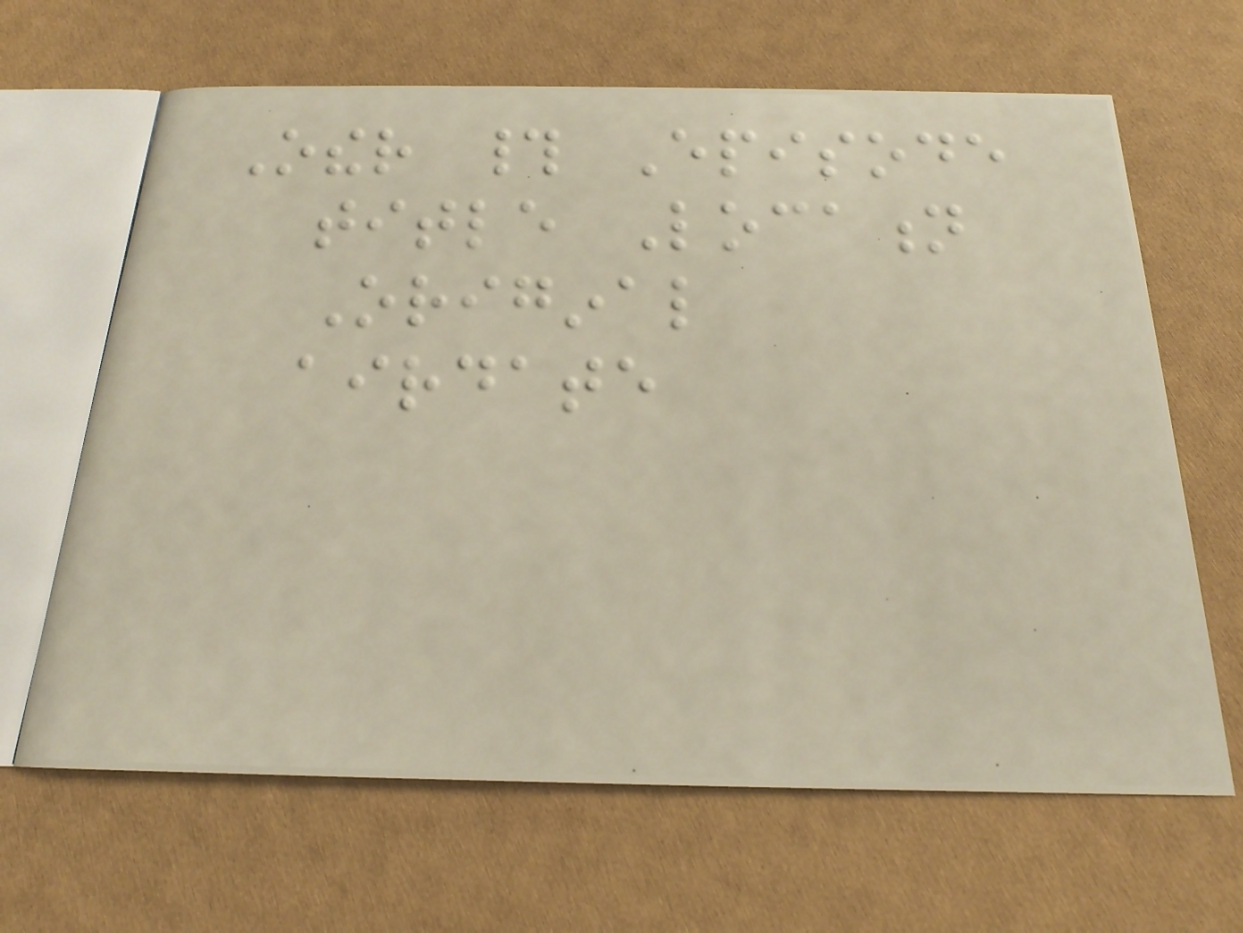Other # Episode
title Location
Original
airdate
